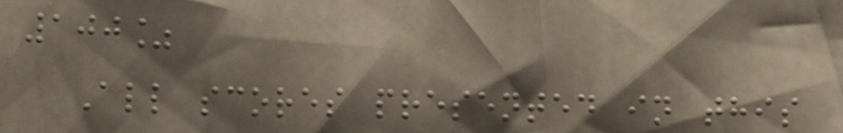100%
All scores presented in this
